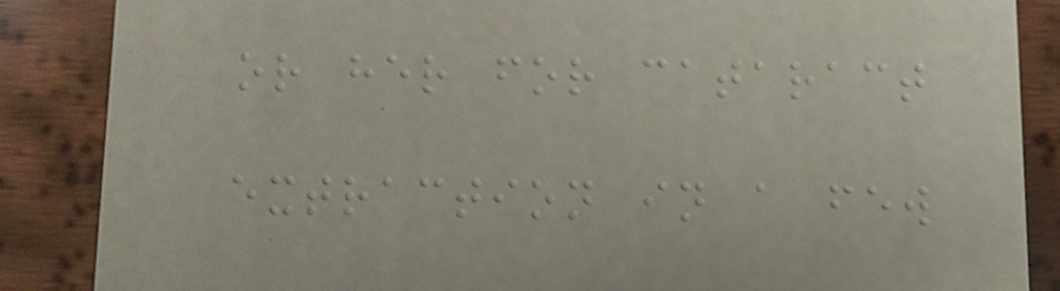or her for cataract
extraction in a few
